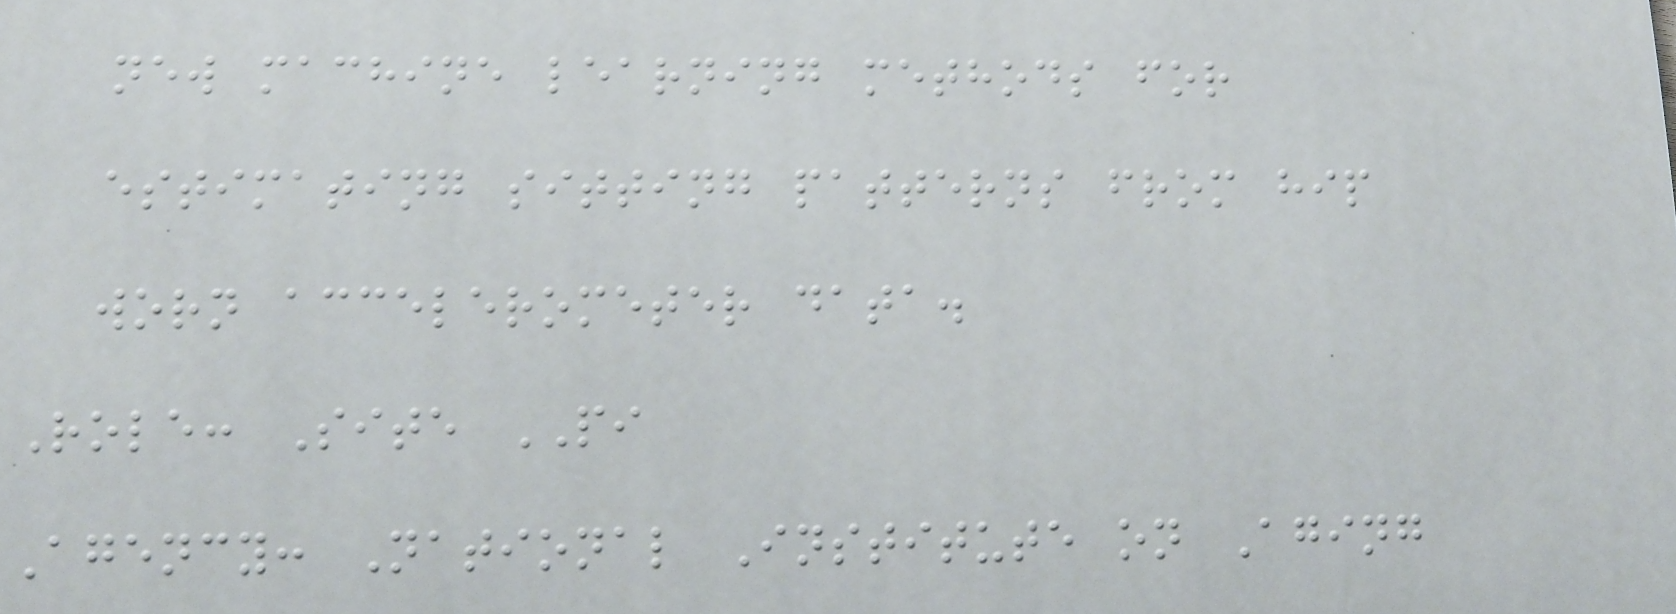new machine learning methods for
estimating sitting patterns from hip
worn accelerometer data.
Role: Site PI
Agency: National Institute on Aging
